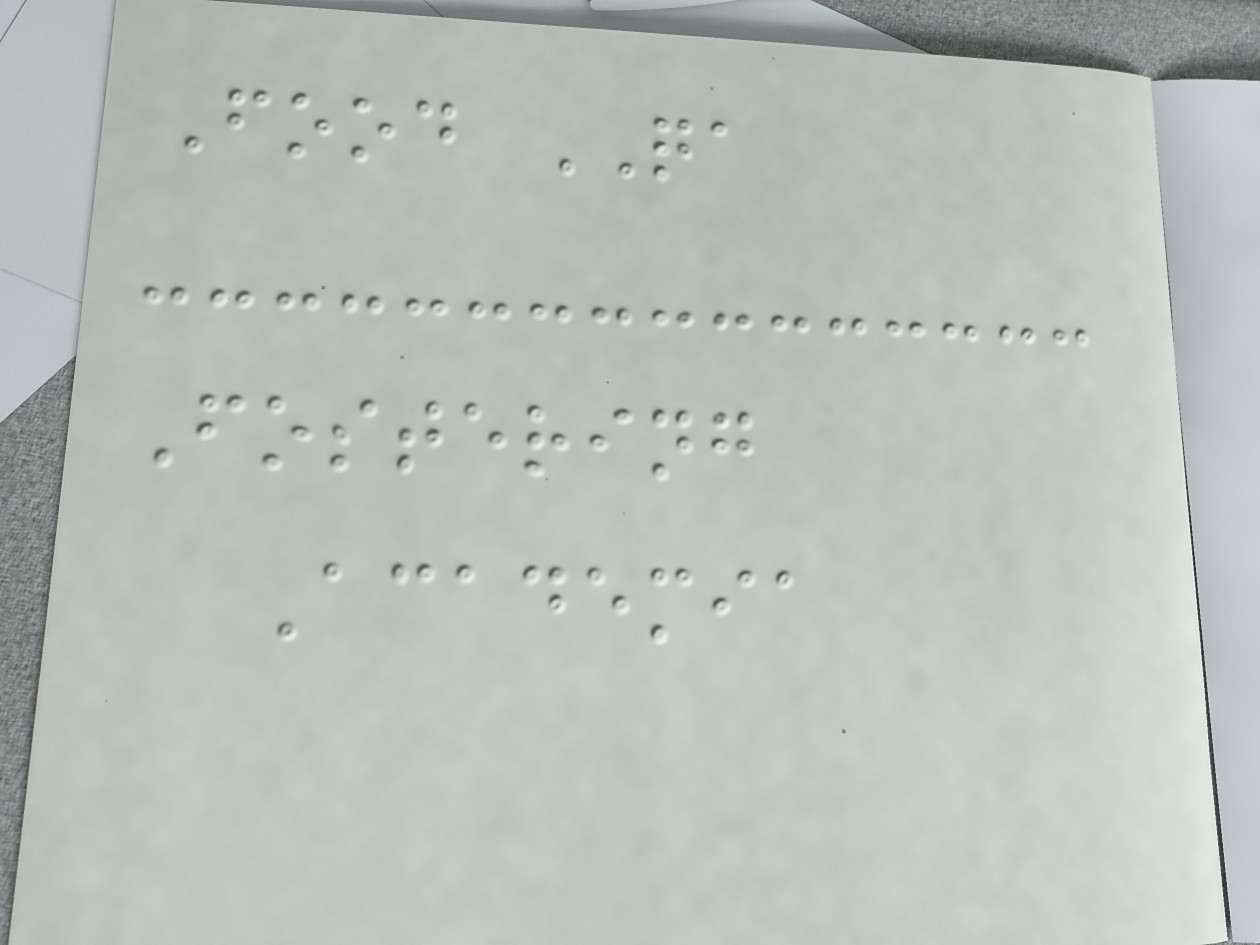Food QA
Fostering
Academia
